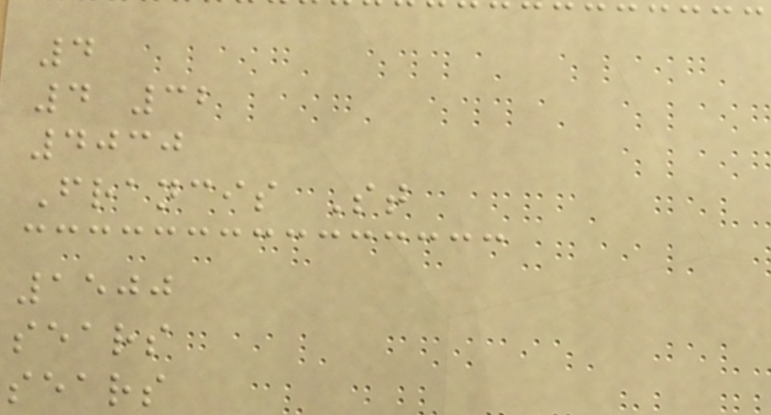4
4 32
4030
Francis St
1500
sears
sears
